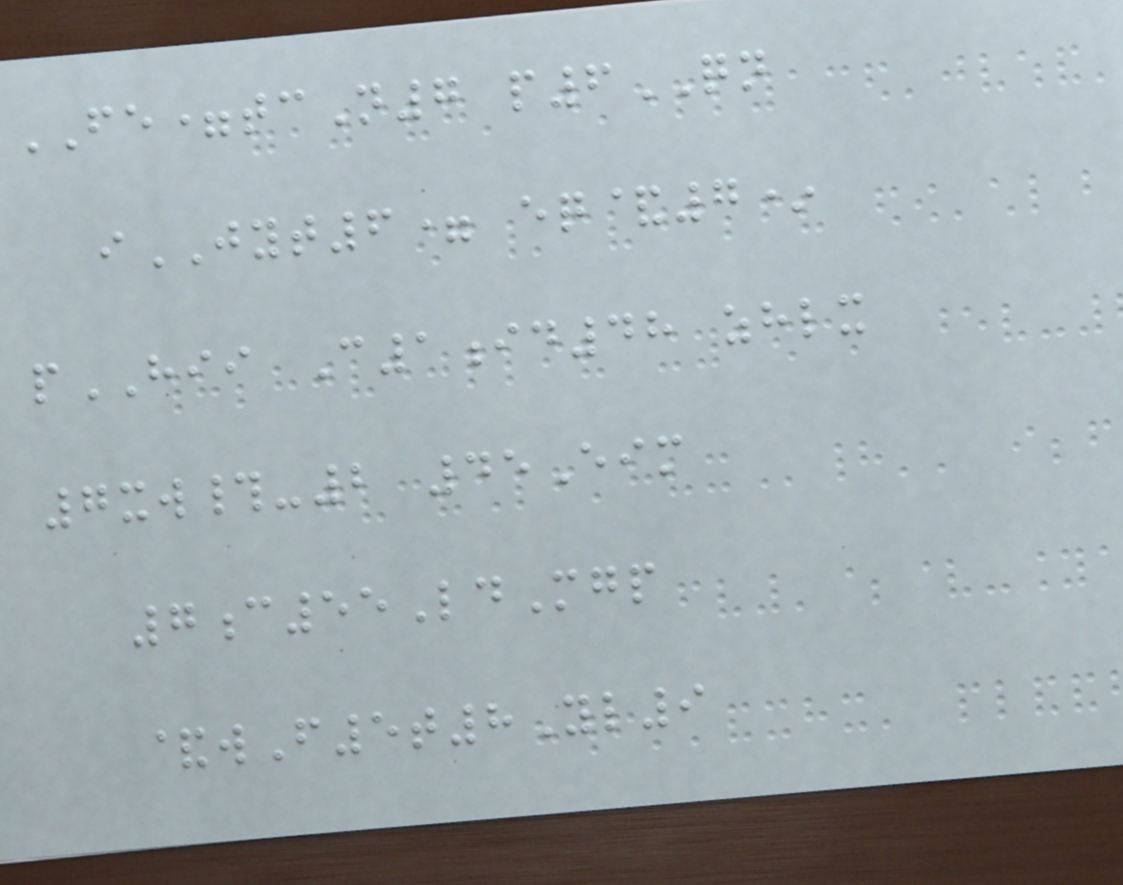FE=tcN7 p6QN
iJYT6= eq&7*
pHII C1id48 zhlx
7xw#-2 45Eim
7c55LdMgp
&wF5t8Yl9
